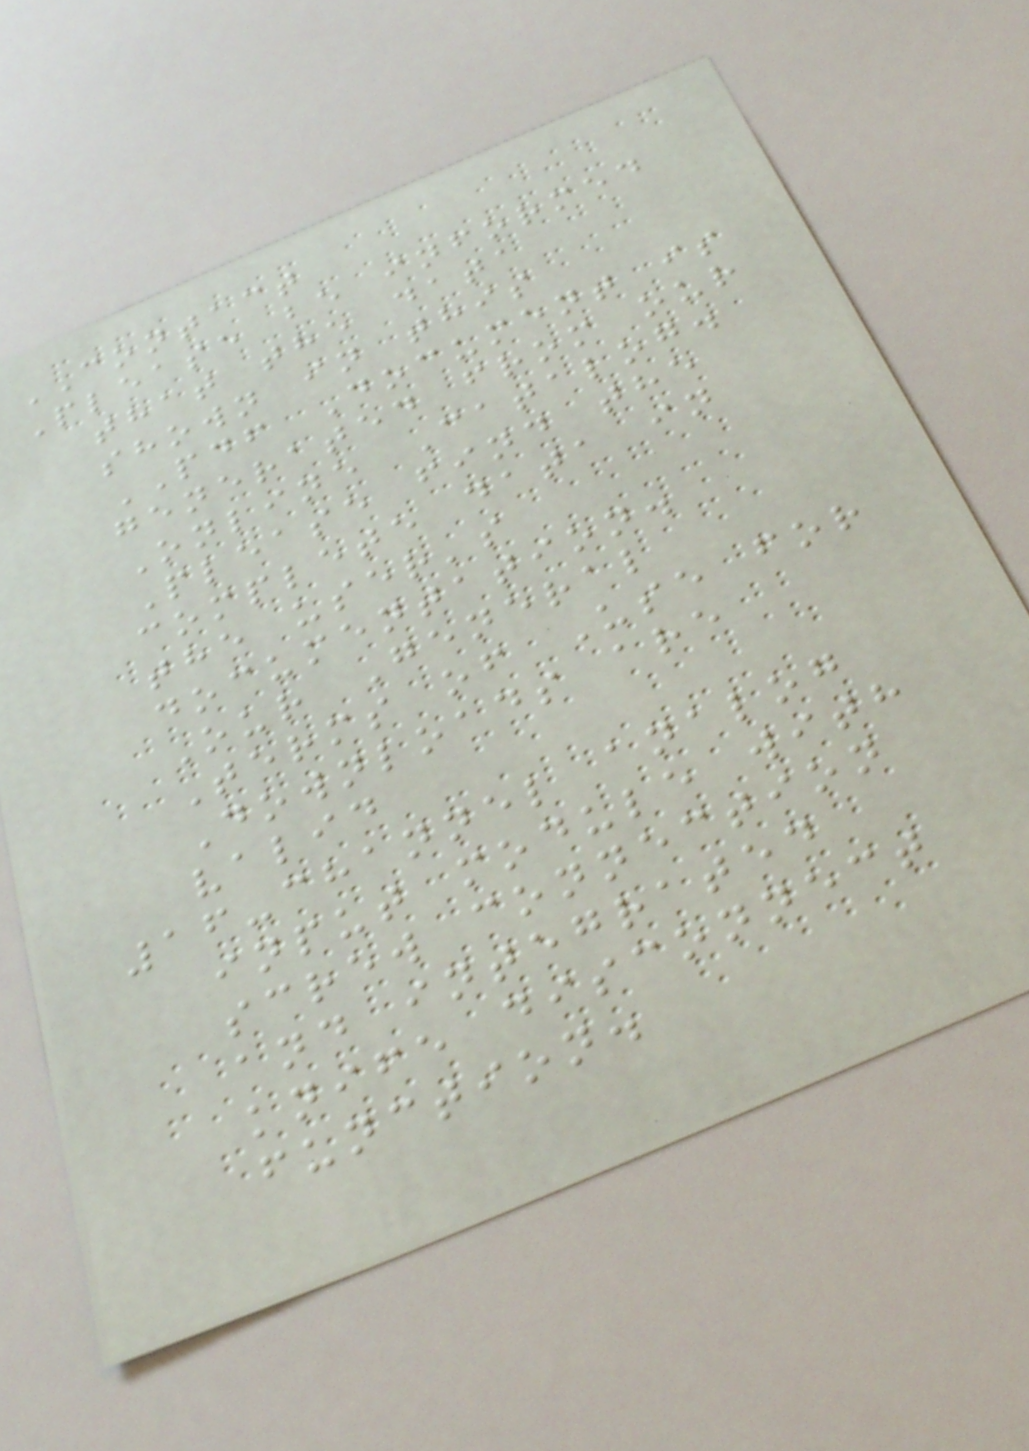CONTACT
Please be informed
that the data
shown in this
PDF Document is
generated from our
Online Catalog.
Please find the
complete data in
the user's
documentation.
Our General
Terms of Use for
Downloads are
valid
16-channel analog
input module with
screw connection
and integrated
knife disconnect
function.
